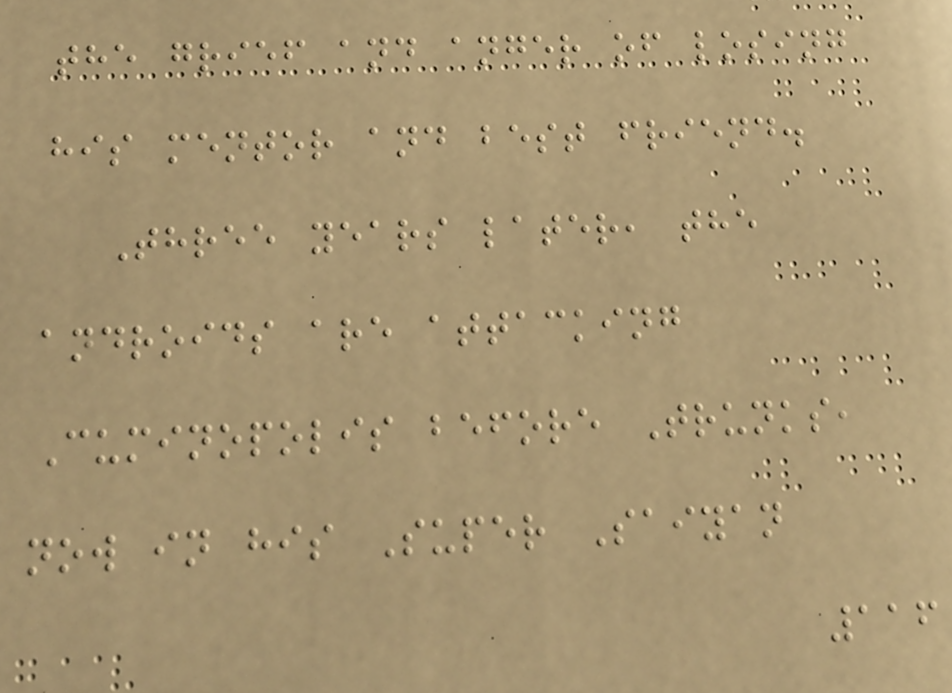the grief and anger of losing
his mentor and best friend.
Three years later, the
androids are attacking
Cuminopolis before Trunks,
now in his Super Saiyan
116
